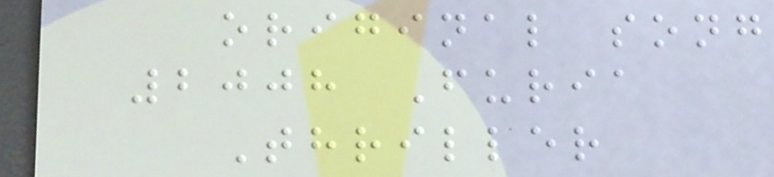original song
2008 Furia
Thriller
